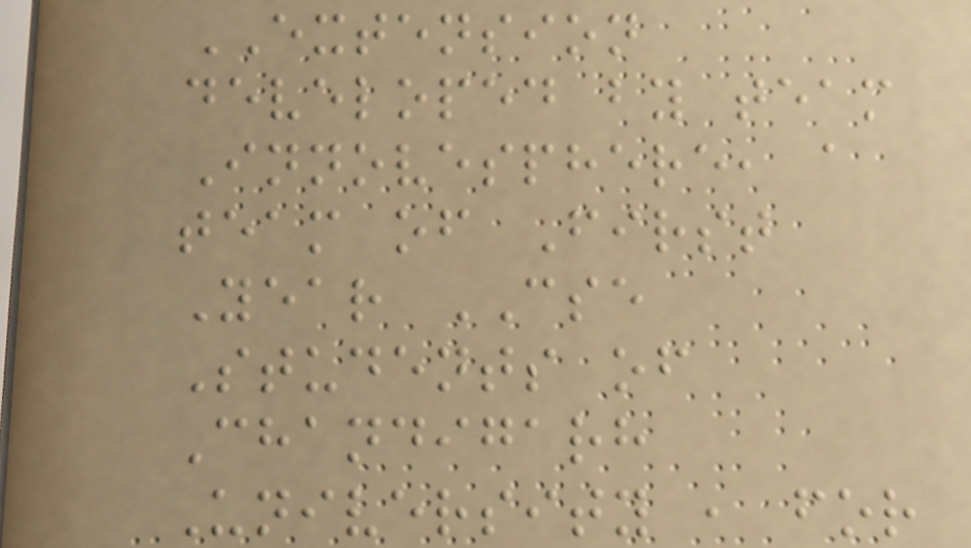EXTENSION
developed by team
Innovesphere, a
team of First
Year CSE
Students of
Chandigarh
University , for
